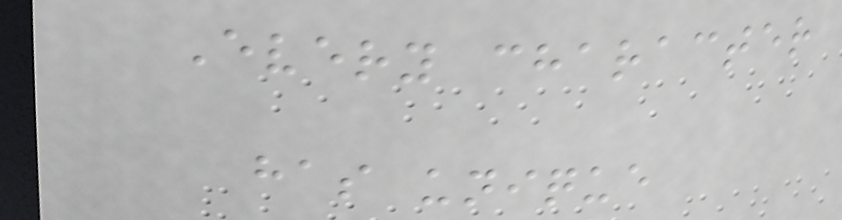Every character
has unique
